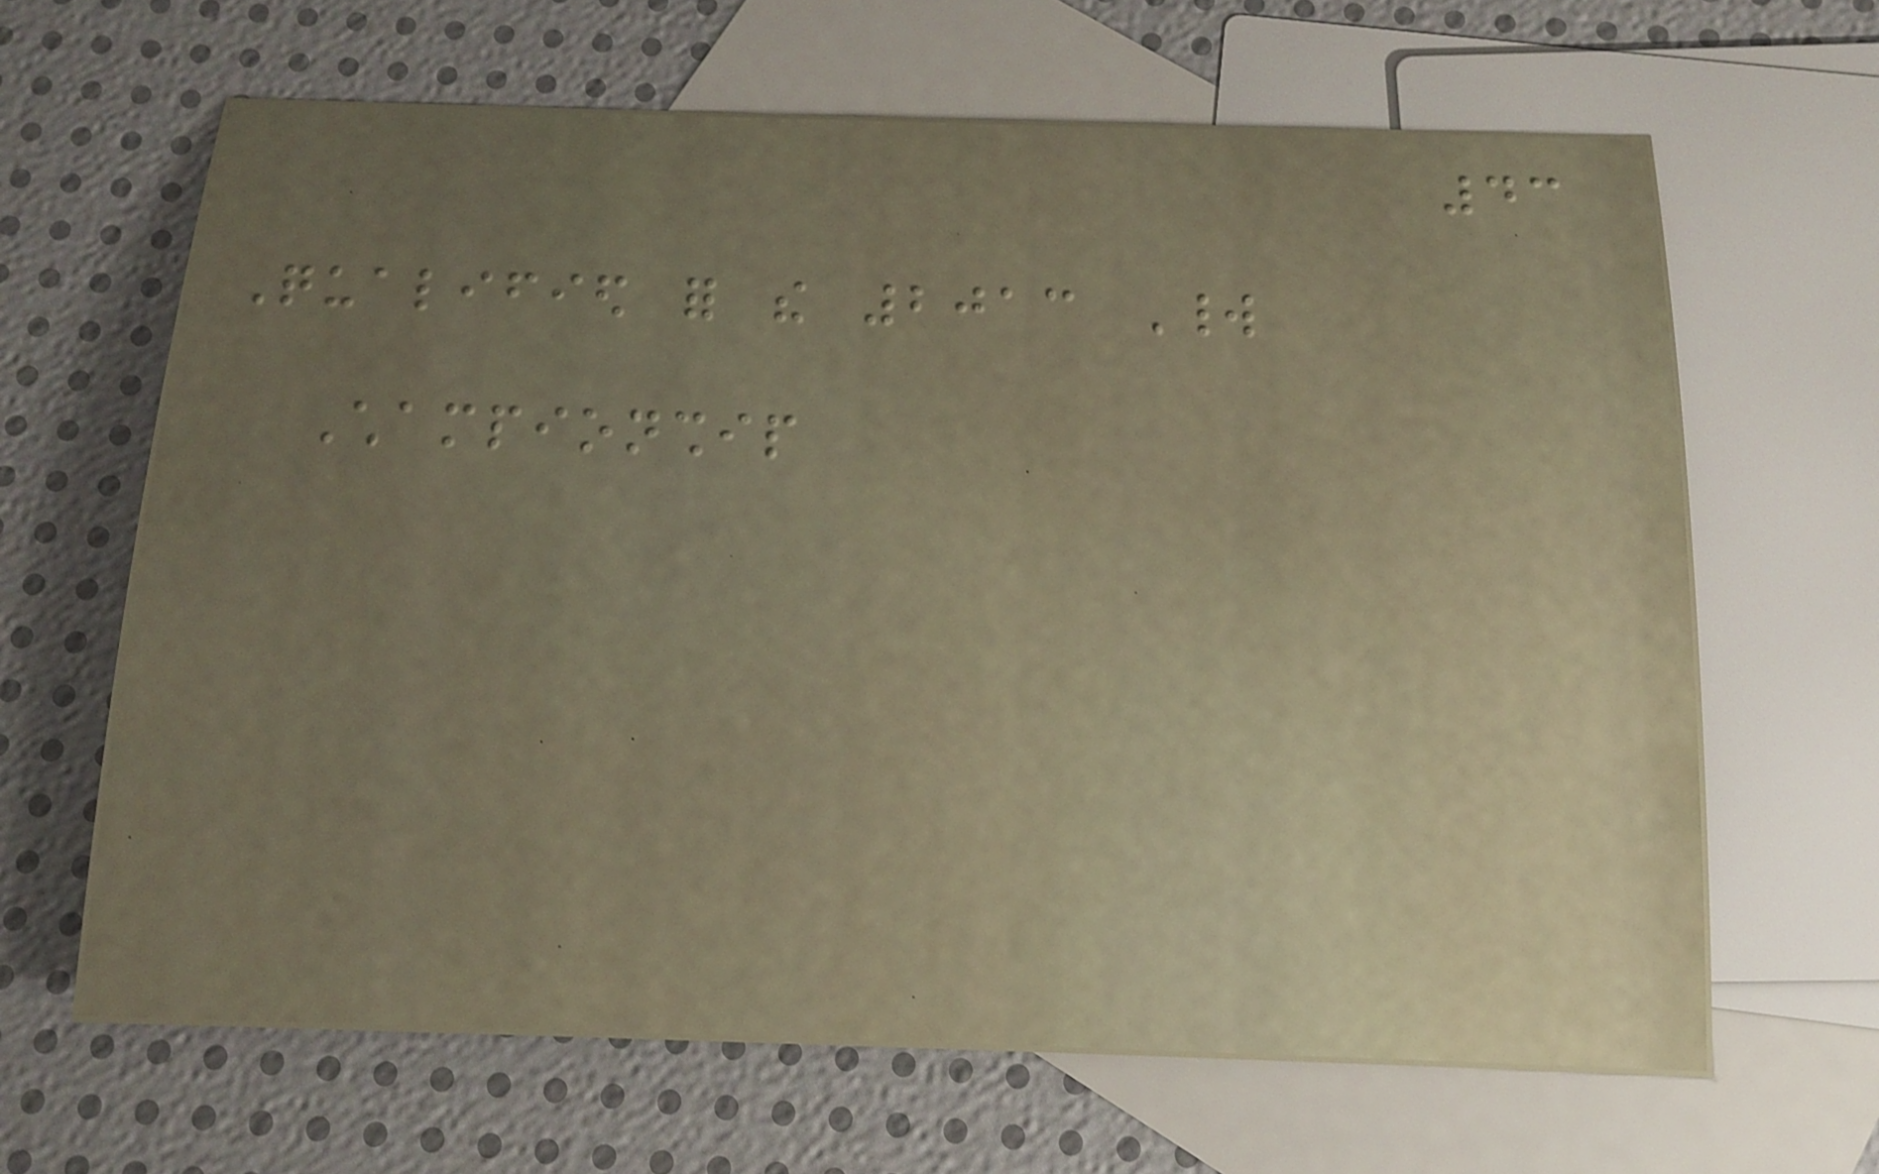43
Qualified for the 2013 World
Championship
